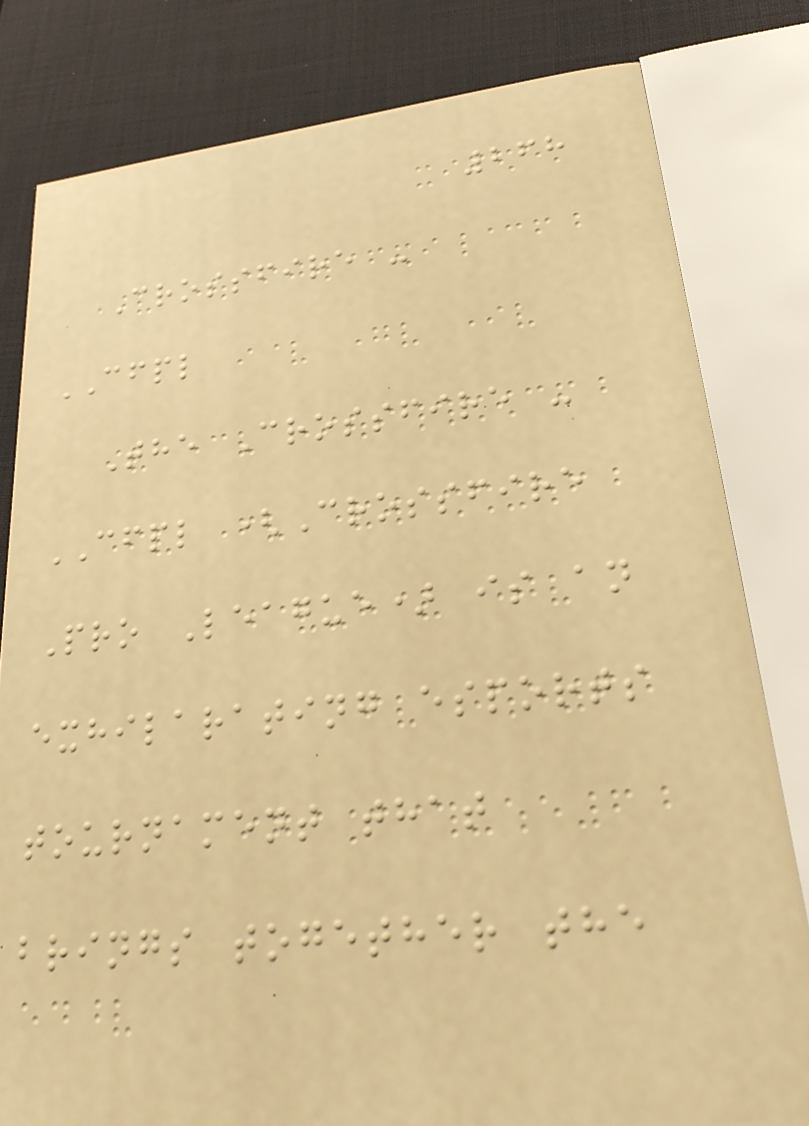268
Crossfire -
CFPL
The Crossfire -
CFPL (Crossfire
Pro League) is an
exhilarating esports
tournament that
brings together the
